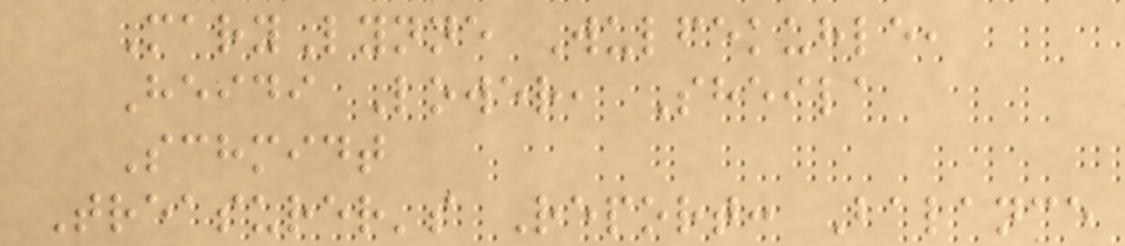MaryLynne Wulfekuhle,
Heidi Lower, Sheila
Schmidt
Treasurer's Report: Balance
